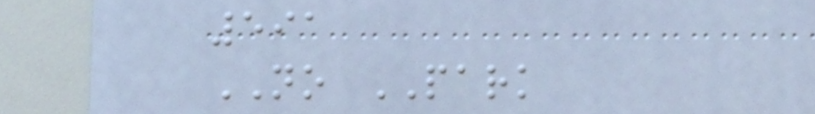591
NO PARK
